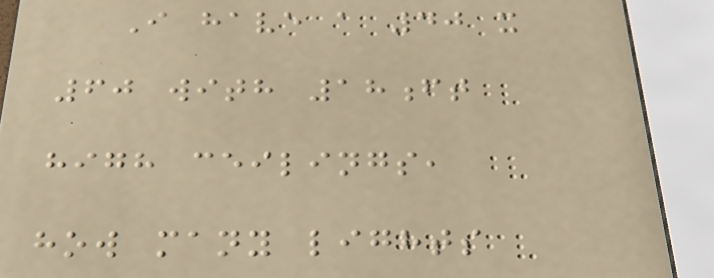I have a 40 x
60 with 18ft
high ceilings,
how many lights
